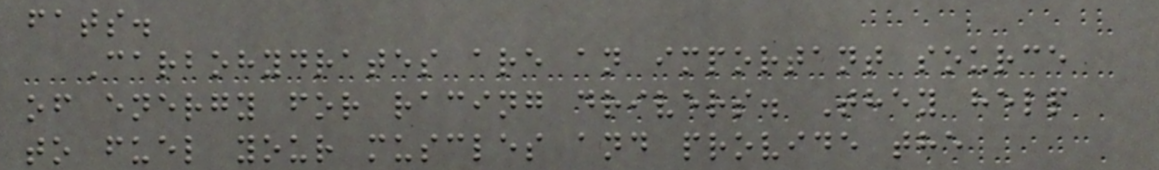fats.
Carbohydrates are an important source
of energy for racing drivers. They help
to fuel your muscles and provide the
